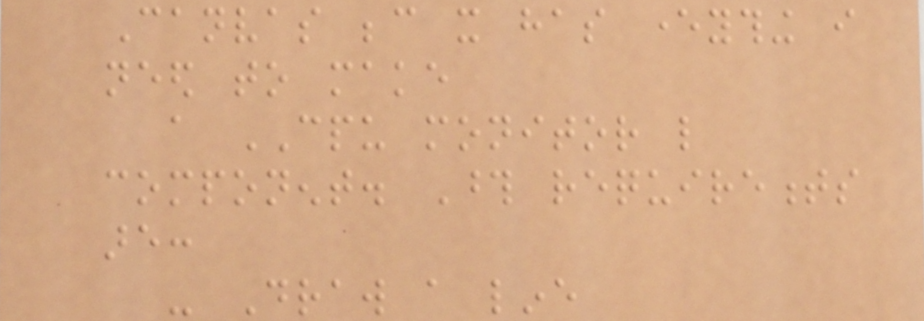Canvas because it has everything i
need to make
a CPU monitor like
component. Those requirements
are:
- Draw a line
